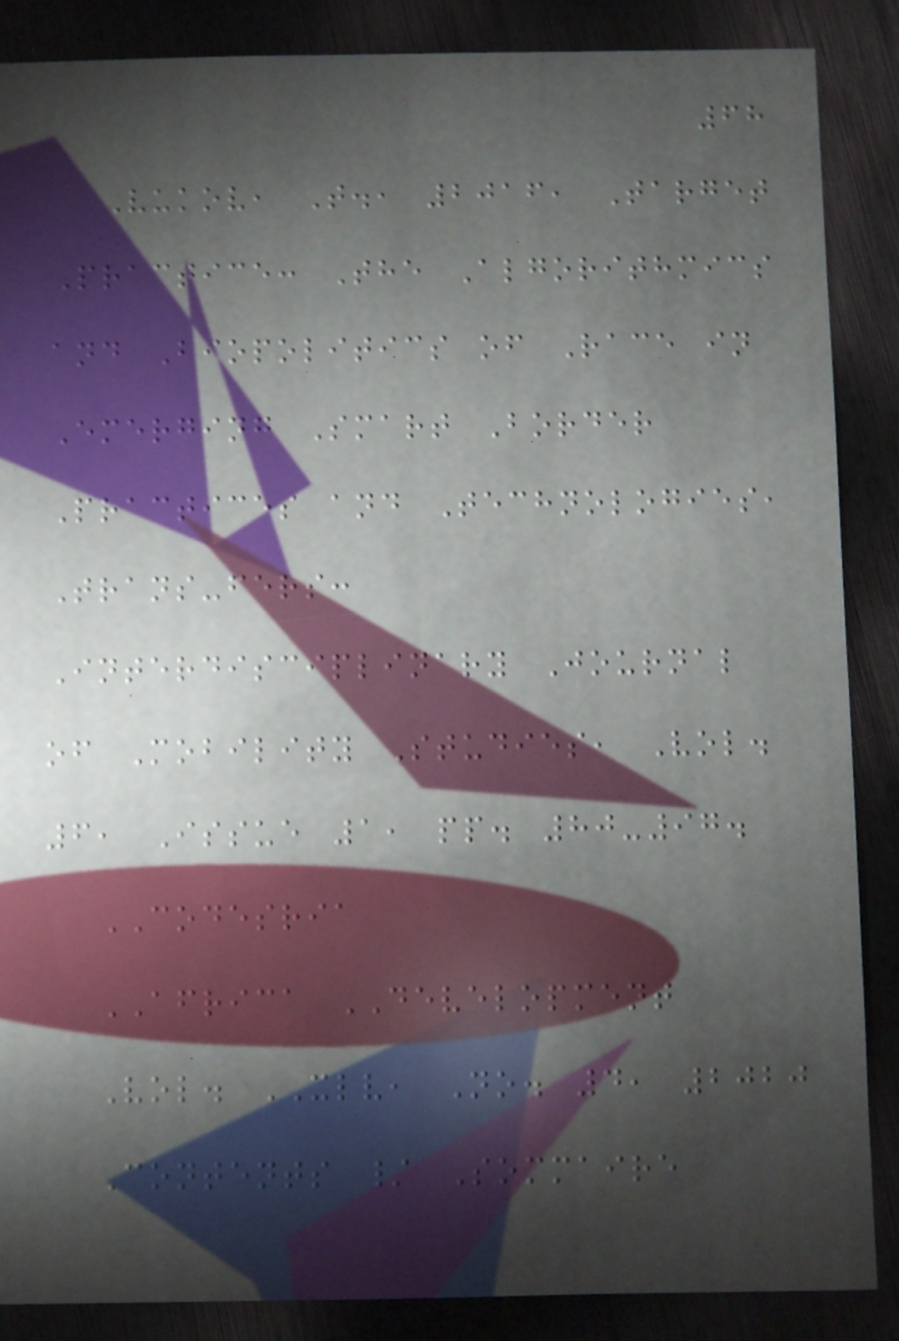68
Vukov, T., 2016, Target
Practice: The Algorithmics
and Biopolitics of Race in
Emerging Smart Border
Practices and Technologies,
Trans-fers:
Interdisciplinary Journal
of Mobility Studies, Vol.
6, Issue 1, pp. 80-97.
CODESRIA
AFRICA DEVELOPMENT
Vol. XLV, No. 4, 2020
Contents / Sommaire
